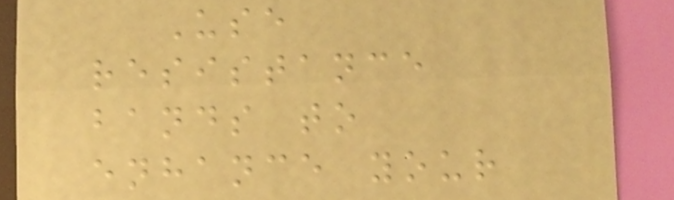Use
resistance
bands to
enhance your
